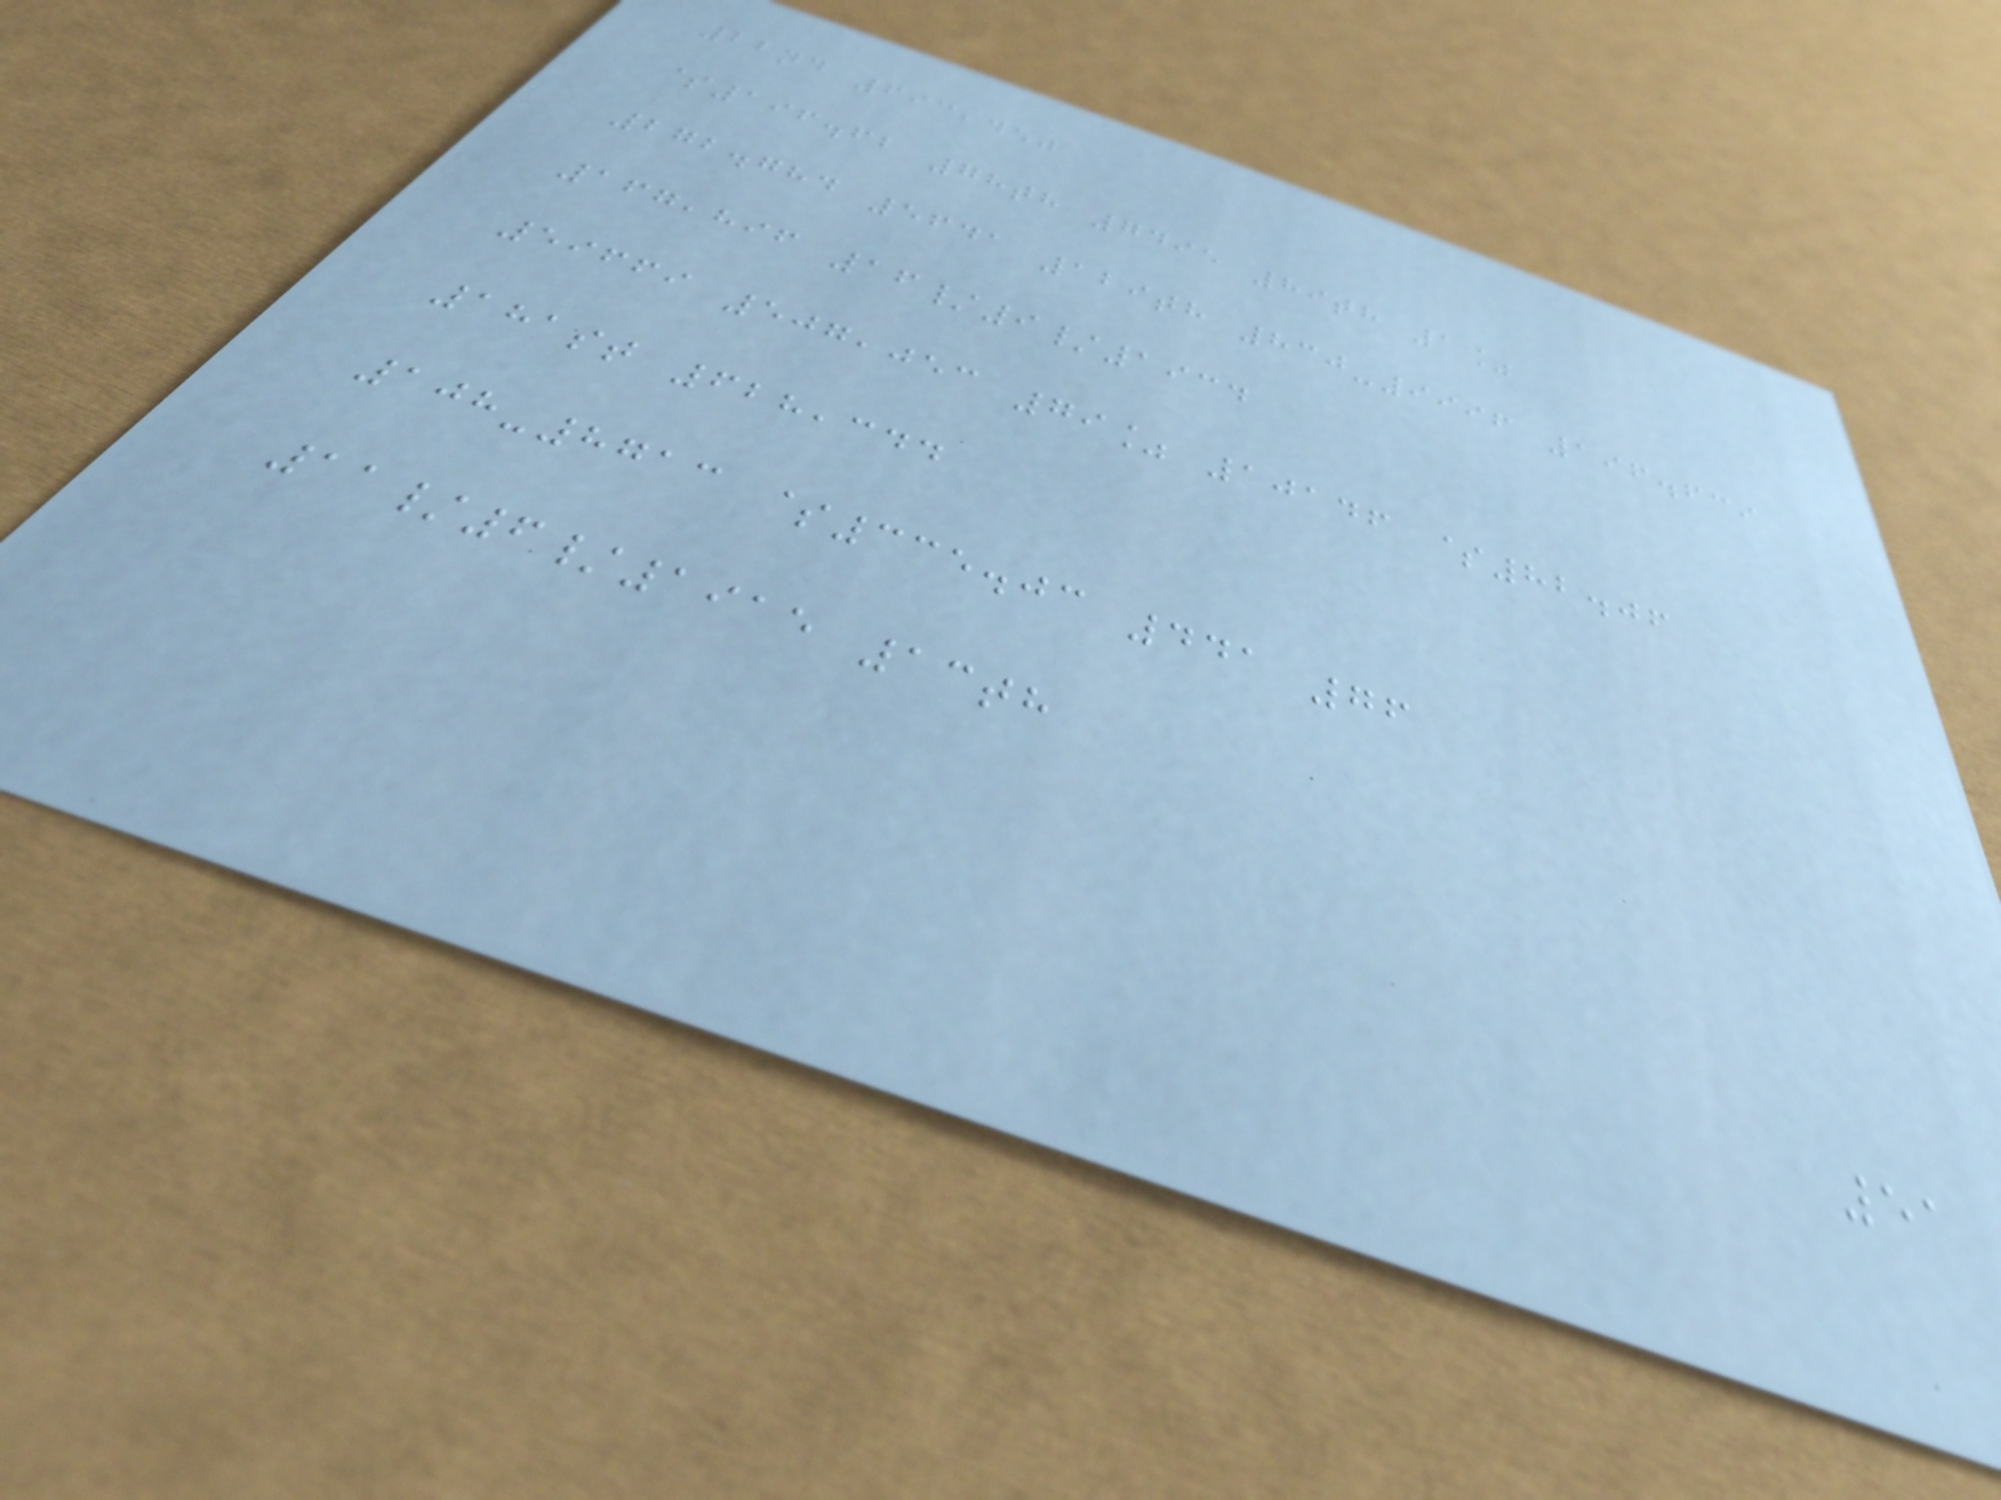22nd 693,450
$196.62 78th 7495 89th 1%
272.784 5641 129th 830-9996 196.639
167,896 16/9/1934
59669 507,053 79% 10146 $82.06
181st 628,344
108-8713 $335.03 441 76
11/6/1915 13th
51
